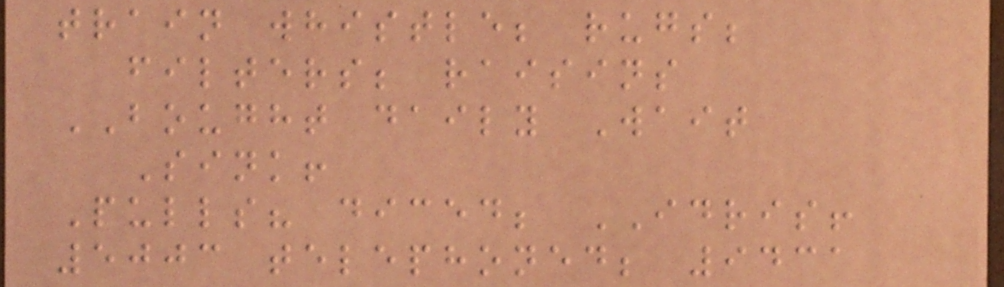train whistle; rugs;
filters; raisins
BOUGHT daily Wait
Sink!
Pulls? diced; IDRIS!
5003 telephoned; 9431
